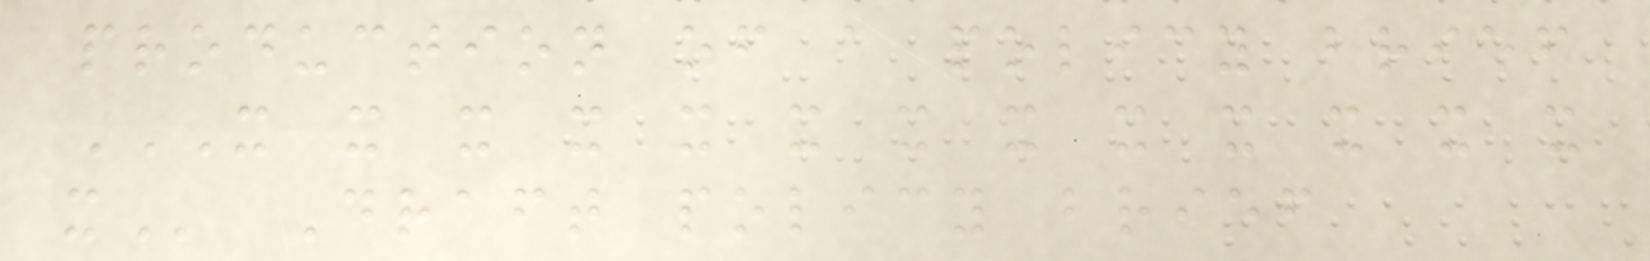production of a policy brief
X X X X X X X X X X X X X
X Draft policy brief
